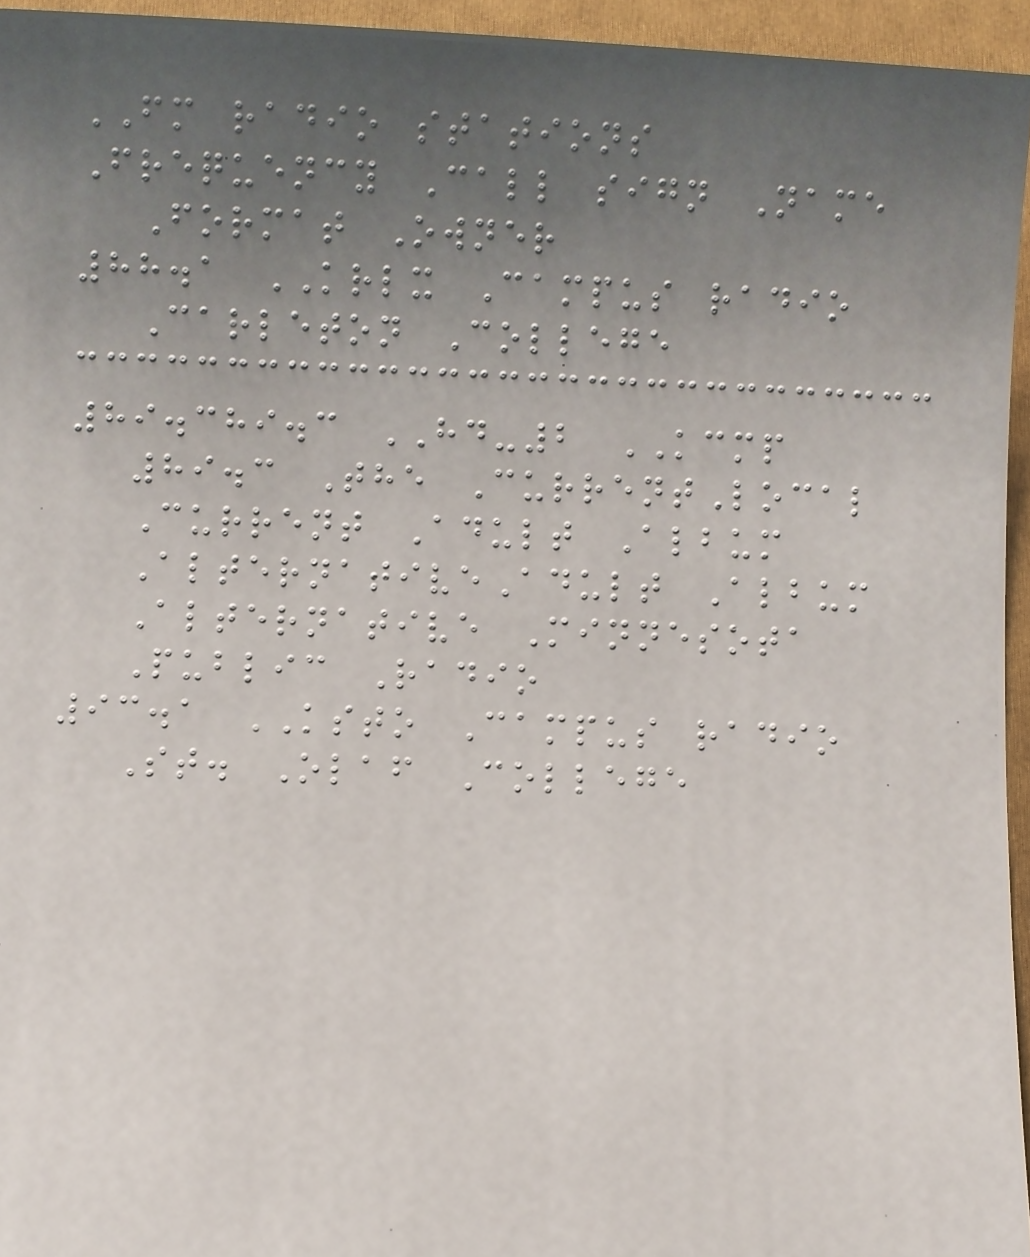FM radio stations
Frequency Call sign Name
Format Owner
88.1 KRLX Campus radio
Carleton College
89.389.3 HD-2 KCMP
89.3 The CurrentLocal
Current Adult Album
AlternativeAdult Album
Alternative Minnesota
Public Radio
93.1 KSTO Campus radio
St. Olaf College
